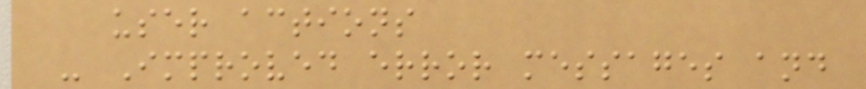user actions
- Improved error messages and
